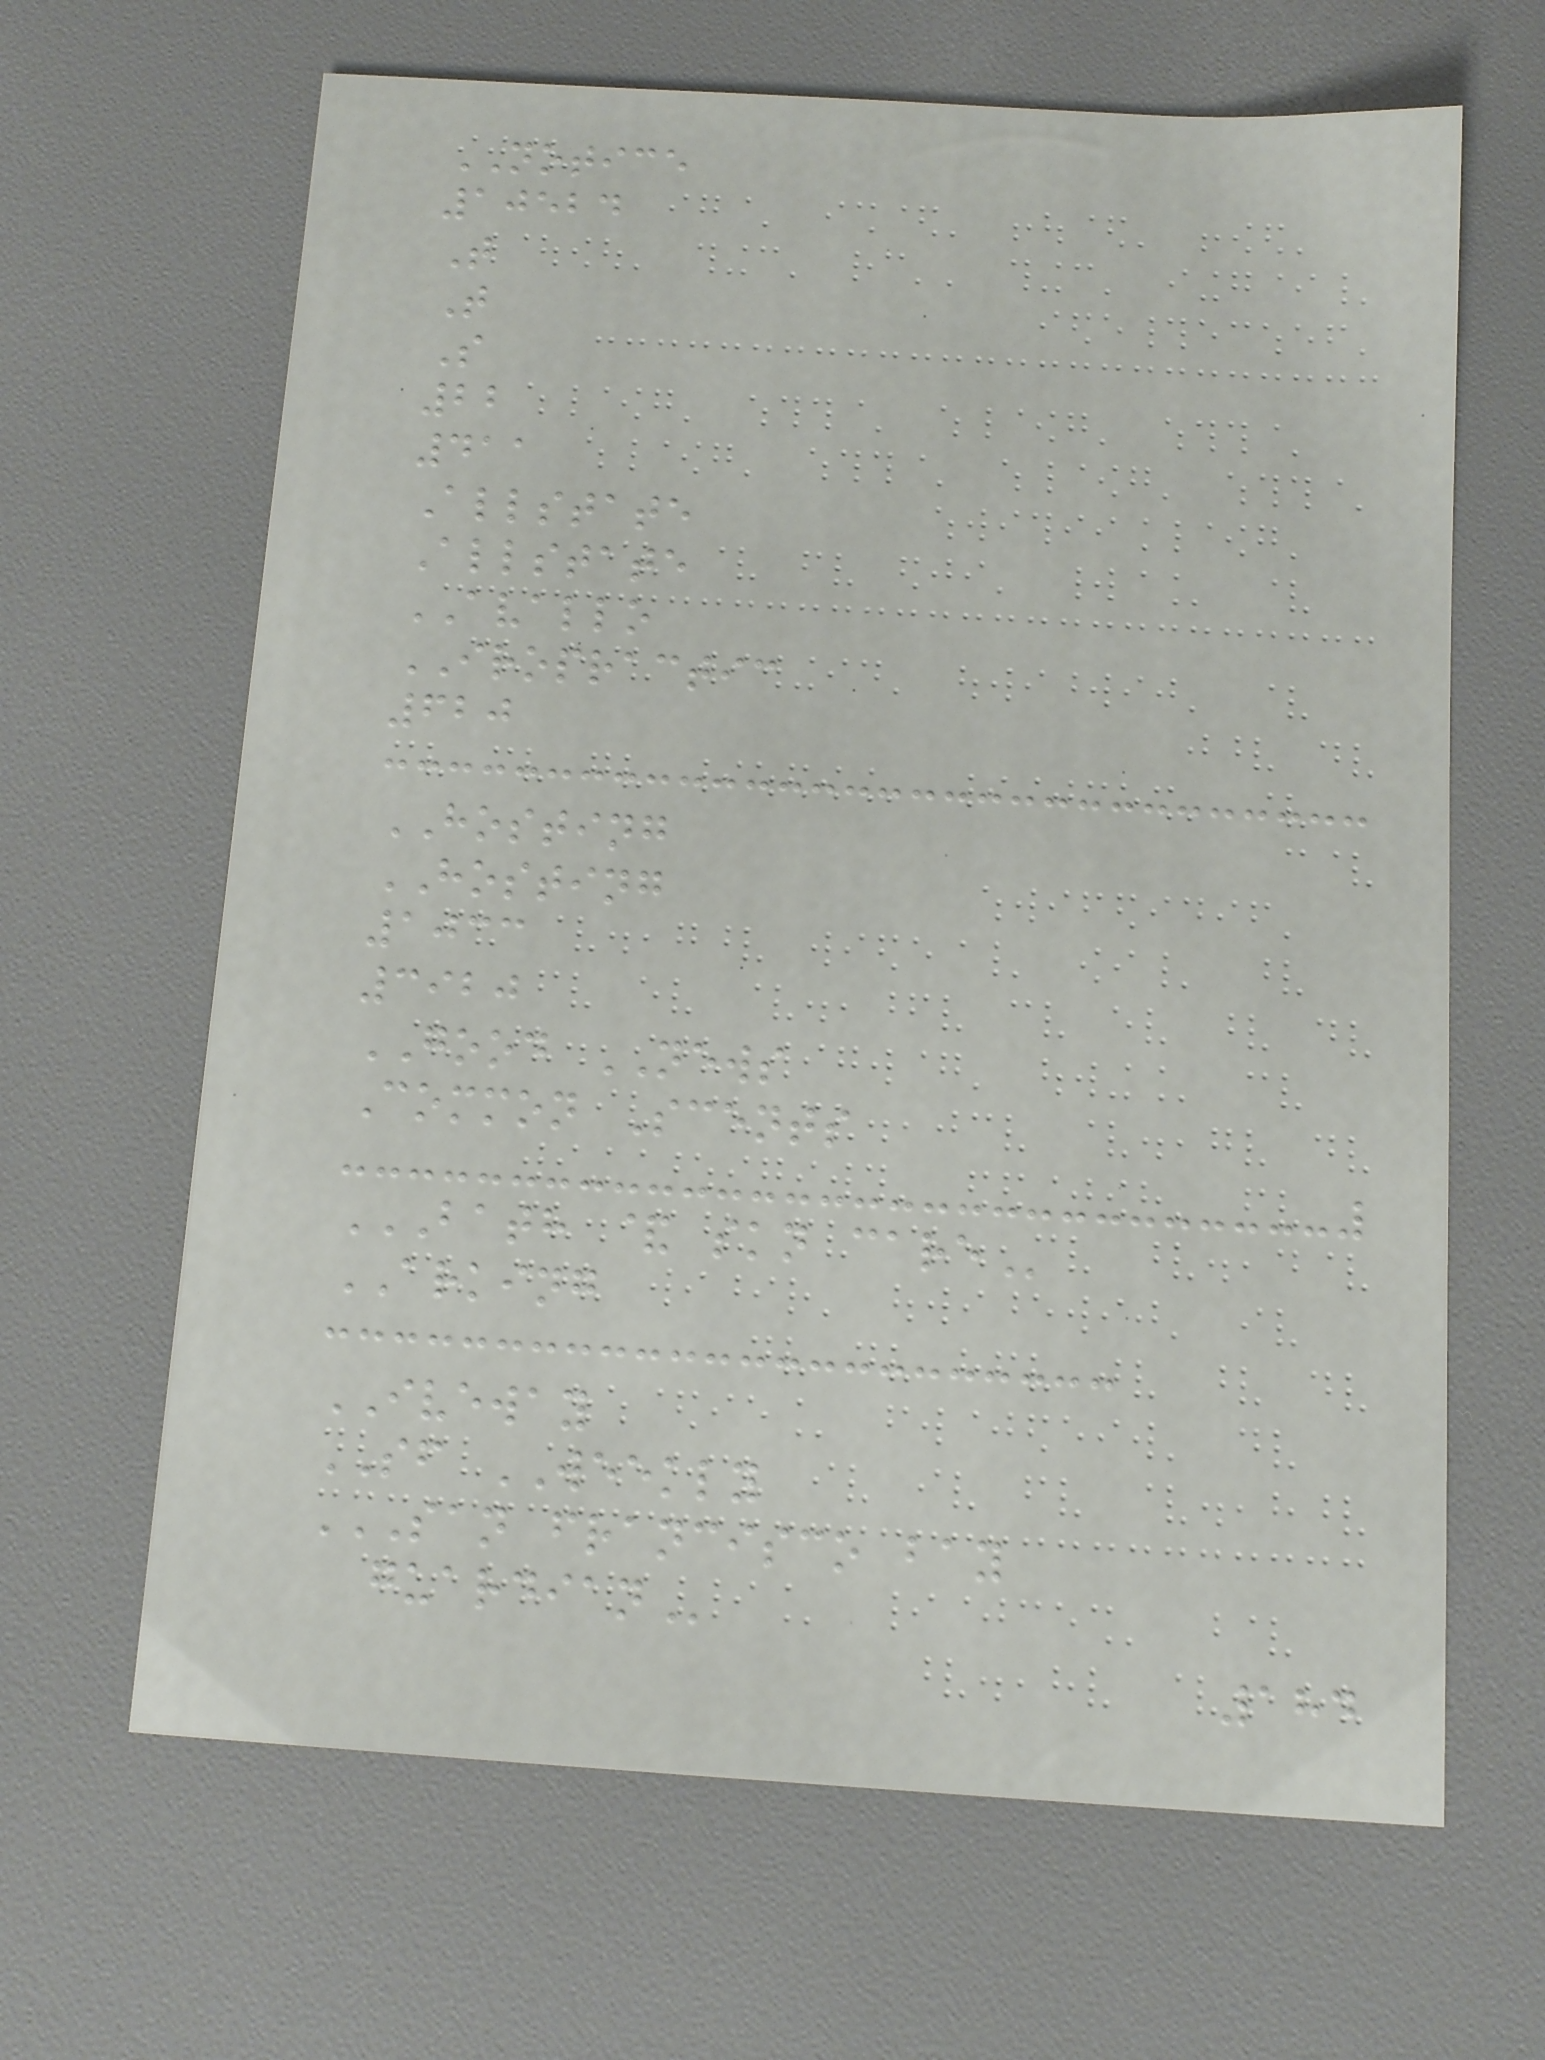NOTICE
10524
T
T
S
22
411
Allstate
Allstate
AVALLO
IROPRACTIC
620
HOSTING
HOSTING
1033
3920
GOOD NEWS
Common Scents
BATH & SKN CARE
ARKING
IVEWAY
SF WEEKLY
SAN FRANCISCO BAY
GUARDIAN
184
